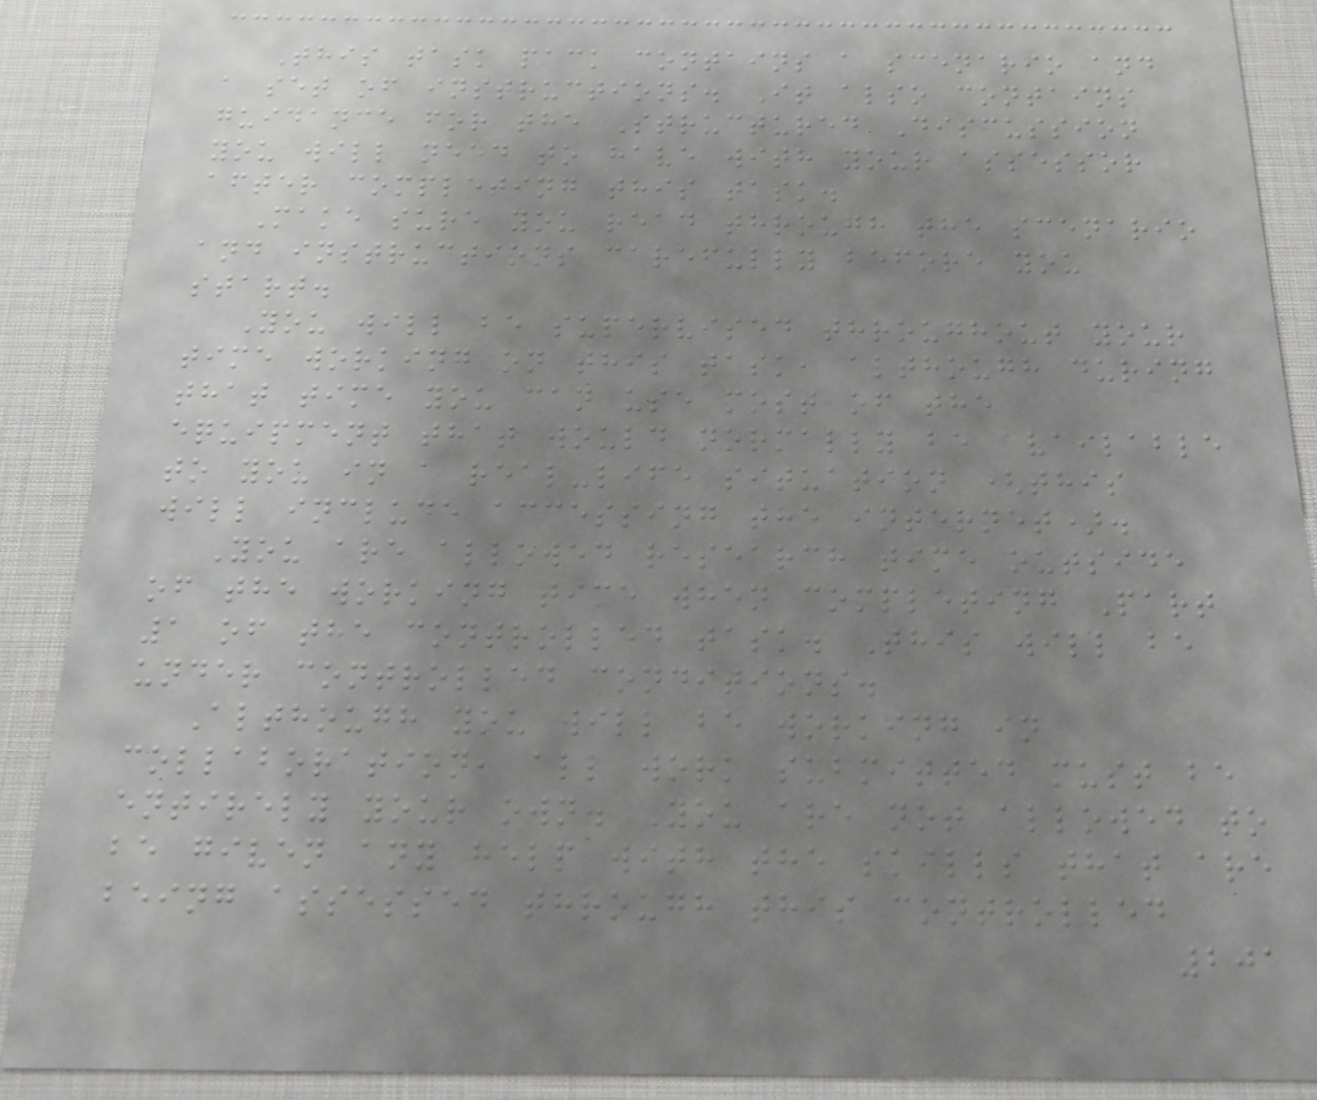This task pack contains a scenario and
a set of instructions. It also contains
guidance for the Structured Discussion
you will need to have with your assessor
after completing this task.
Make sure you read through the scenario
and instructions carefully before you
start.
You will be supervised throughout your
time working on this task, although during
that time you can use most of the
equipment that would normally be available
to you in a real-life situation (this
will include accessing the internet).
You are allowed research time outside
of the working time when completing Part
1 of the controlled task. This will be
under controlled conditions.
Although you will be working in
collaboration, all work submitted must be
entirely your own. You are not allowed to
be given any help with the skills that are
being assessed through this controlled
201
